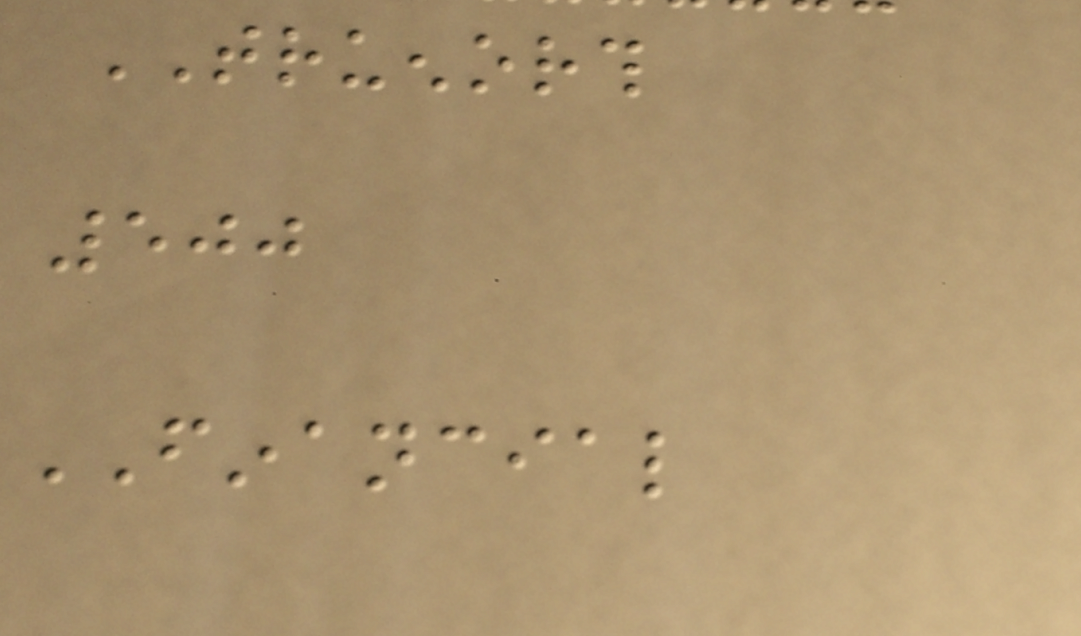TRUENORTH
500
FINANCIAL
